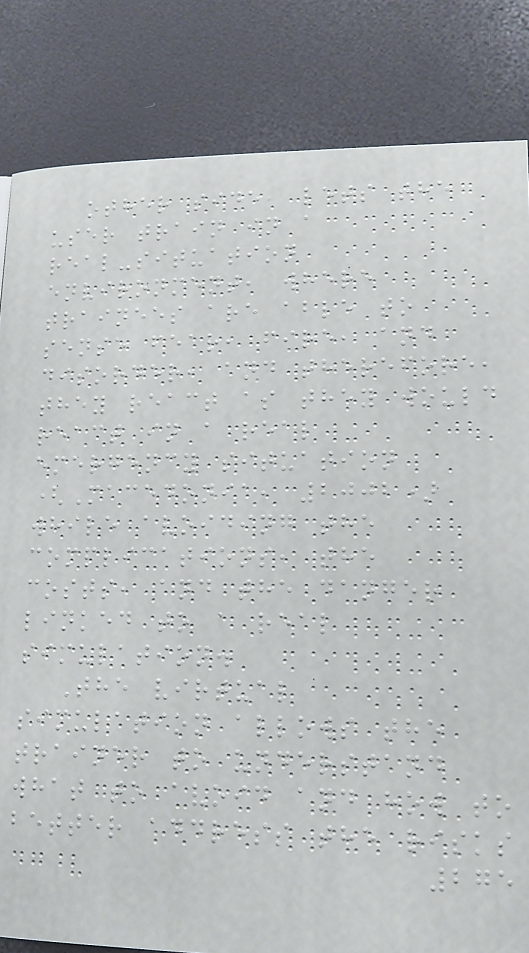other side, lets the
user train in a
real-situation
environment, where
trainees are able to
sense fear, fire, and
disorder, and therefore,
they react as they would
react in a real
emergency situation
(Macedonia, 2002)
while avoiding the
complications, the
costs, and the danger
linked to a real
simulation.
The virtual
simulation allows the
trainer to understand
what to avoid and how to
better address the risks
275
